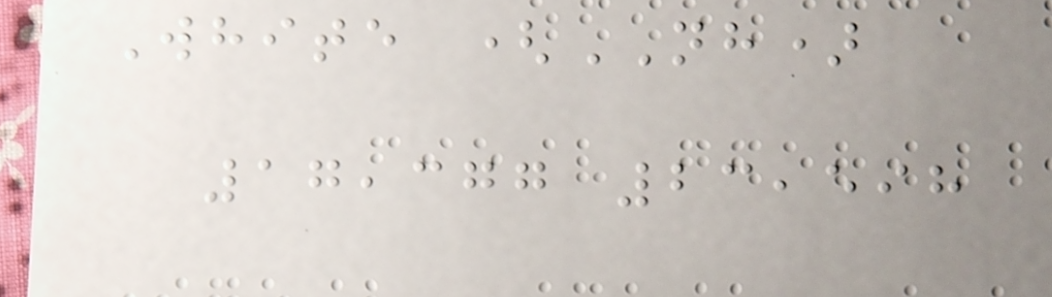White (NH)
17,377 23,598
